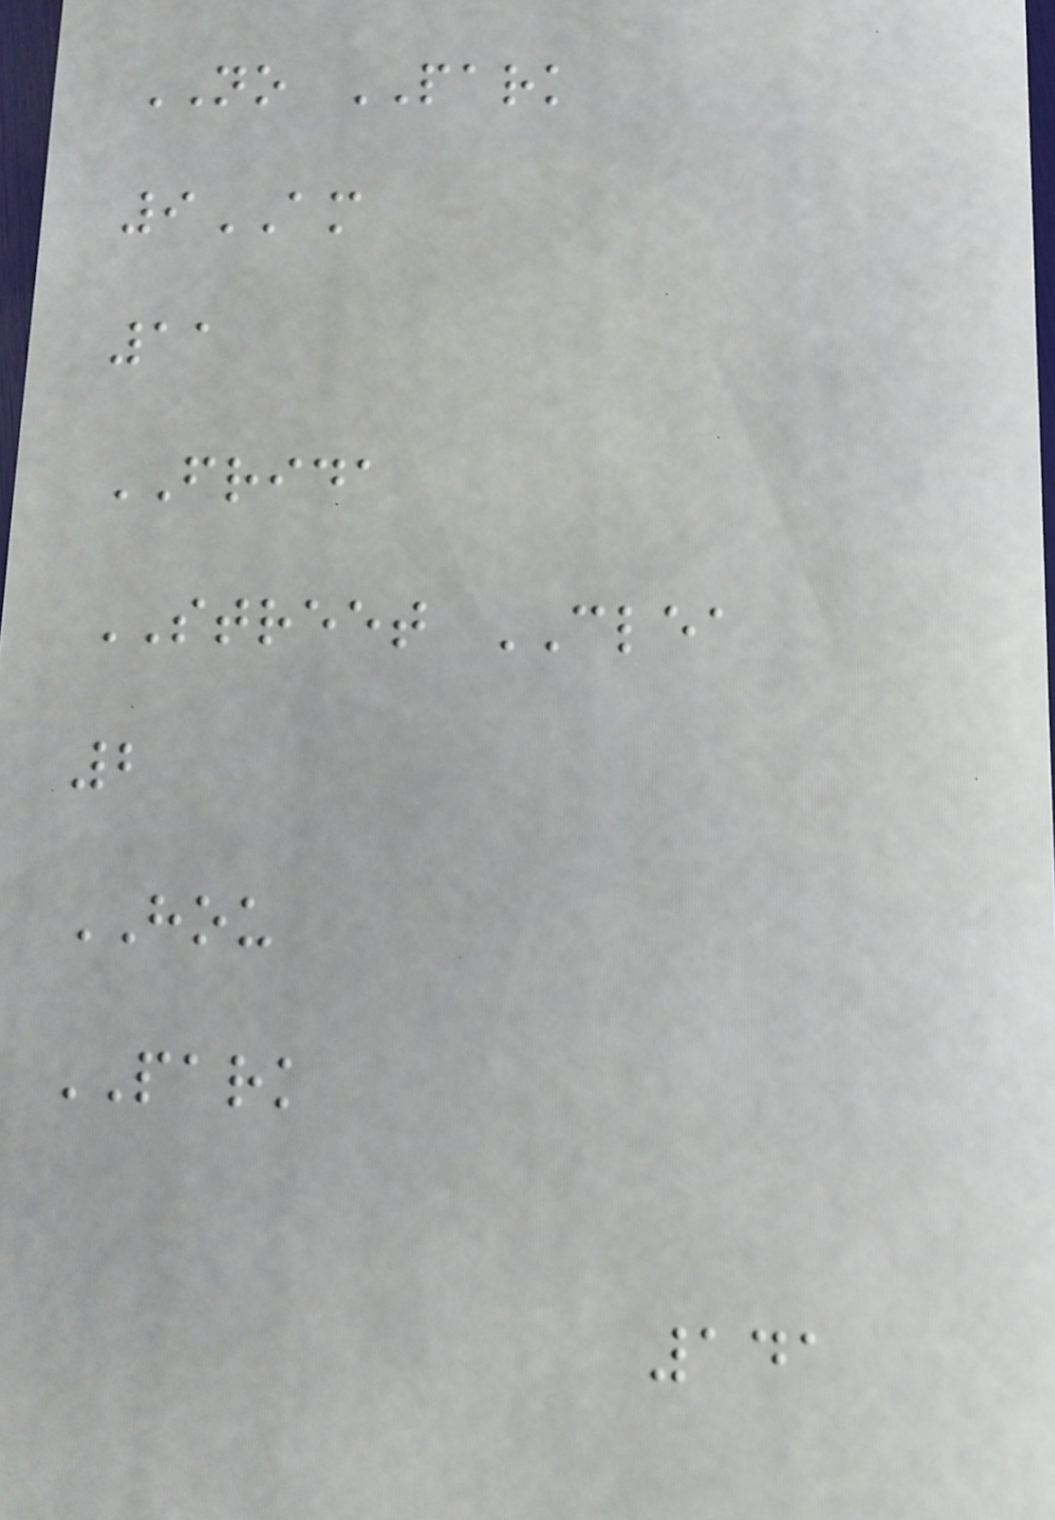NO PARK
9AM
11
FRIDA
STREET CLEA
2
HOU
PARK
141
